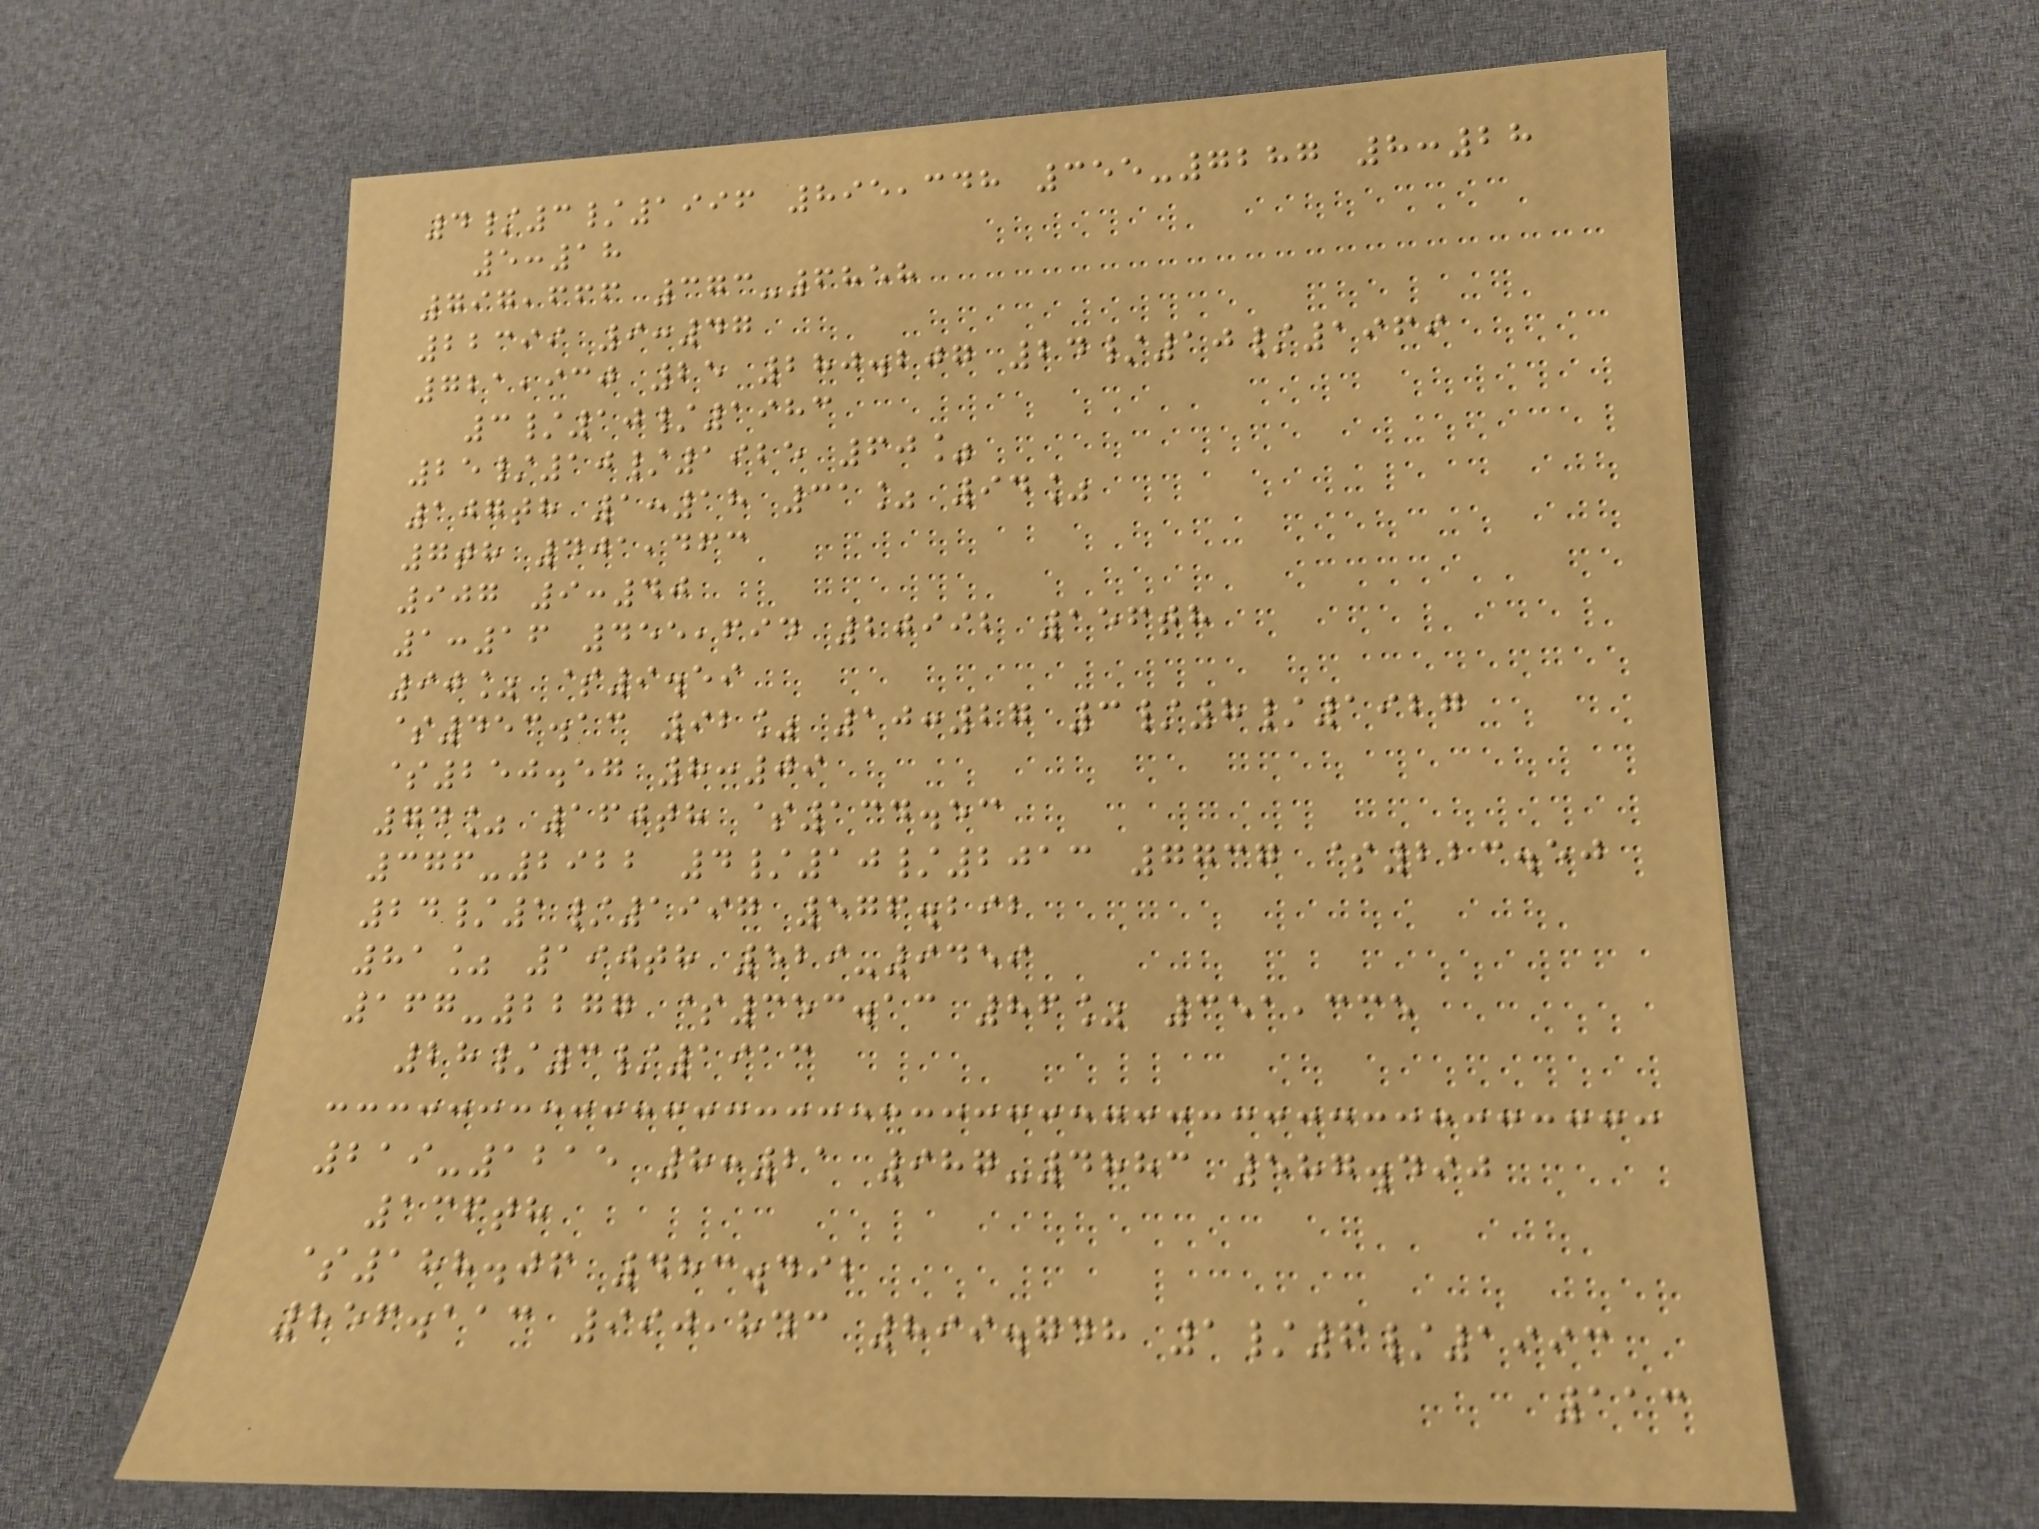4/3/1996 895,348 355-7287 8:28
5:18
797,666 373-6858
22399 9:47
721,930 25 280.207 24/10/1969
3/10/1983
25/10/1925 60%
107th 1:18 31% 94%
7th 401,463
907 9:40
1:16 455,694 20992 156th
90% $9.59
$453.13 92% 10:27 3/8/1927
$250.57 8:09
74% 160th $134.53
376-2922 4/10/2013 7737 $223.50
24/1/1997 576.292
81% 190th 529-9459
167-2277 $353.13 86% 351,335
28/3/1913
219-1215 8:21 987-4883 587.490
136th
$188.06 483.492
856.113 990,843 899.748 1/6/1993
113
